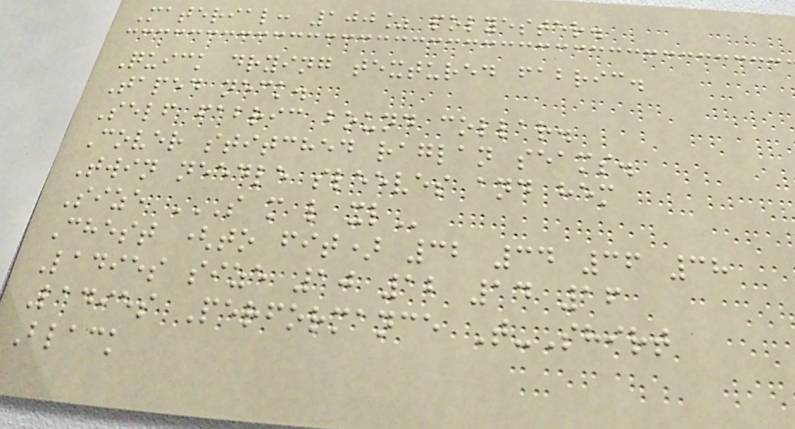Material: 100% polyester.
Quick drying textured fabric.
Taped neck.
Self fabric bound collar.
Cover stitched raglan seams.
Twin needle sleeves and hem
Size S M L XL
Chest (to fit) 32 34 36 38
Ladies size 10 12 14 16
Ladies Performance T-Shirt
Black
